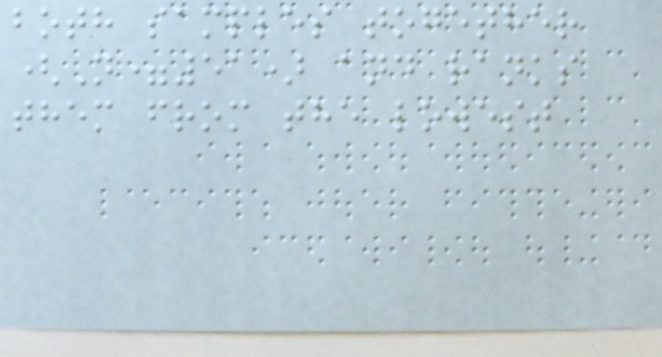both samples together
(N=51) and ranks
them from the lowest
